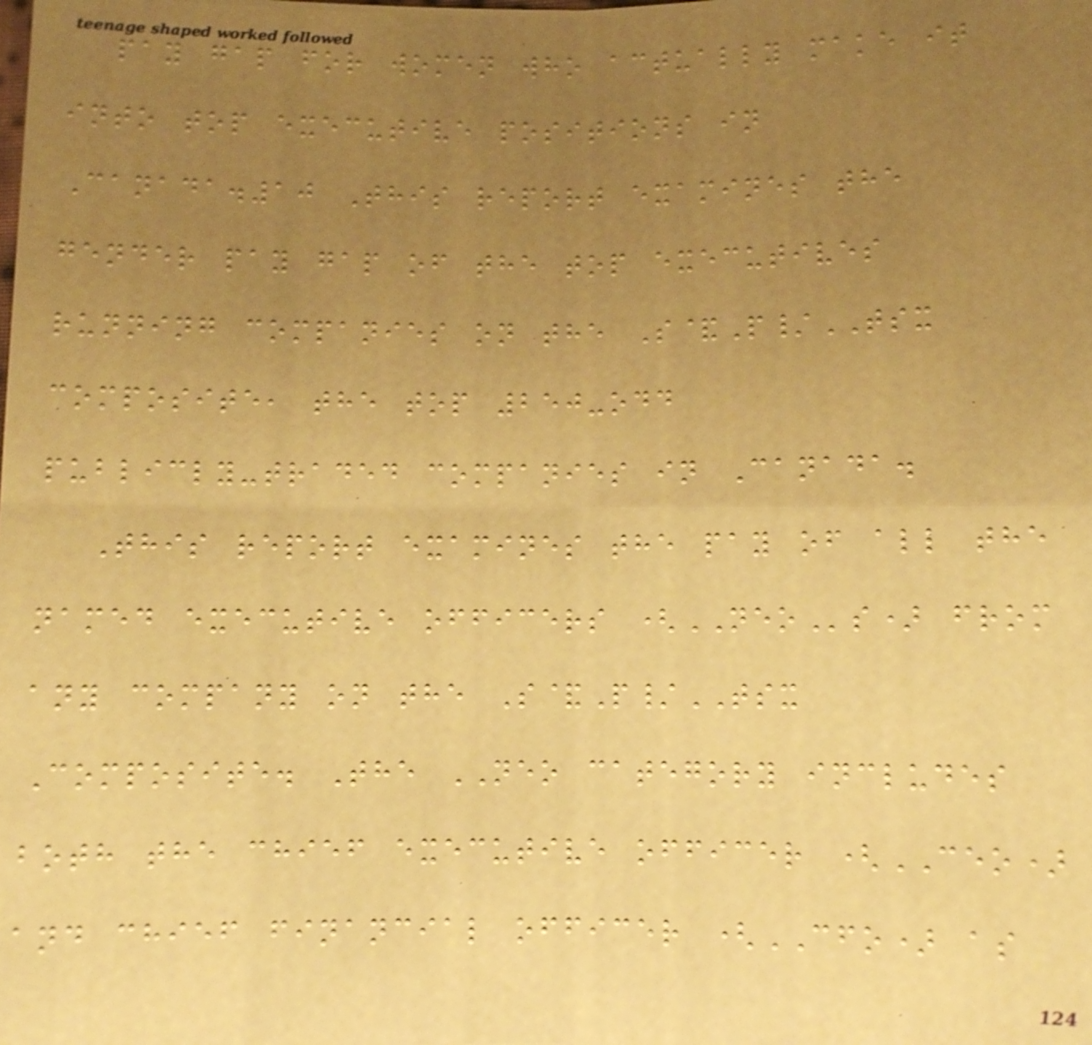pay gap for women who actually make it
into top executive positions in
Canada.10 This report examines the
gender pay gap of the top executives
running companies on the S&P/TSX
composite, the top 250-odd
publicly-traded companies in Canada.
This report examines the pay of all the
named executive officers (NEOs) from
any company on the S&P/TSX
Composite. The NEO category includes
both the chief executive officer (CEO)
and chief financial officer (CFO) as
